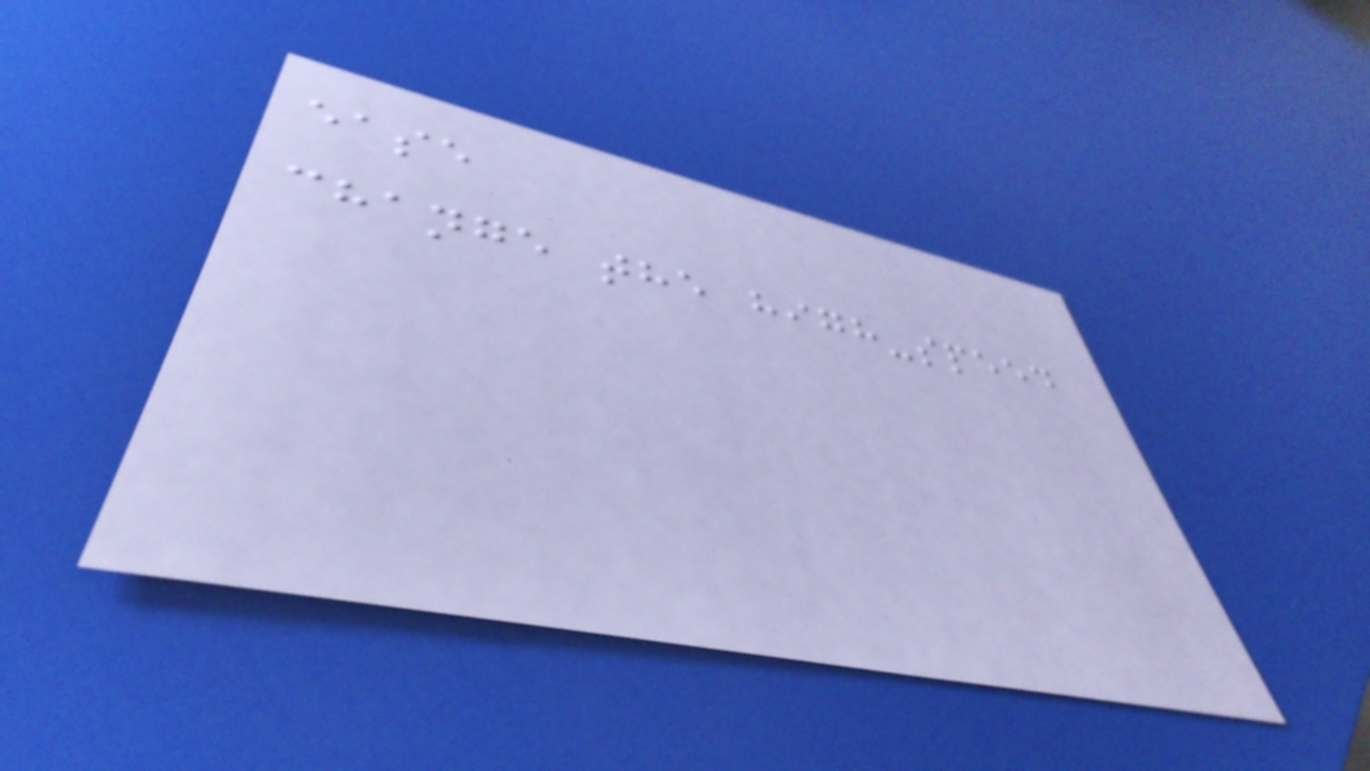ease
change the high-speed
